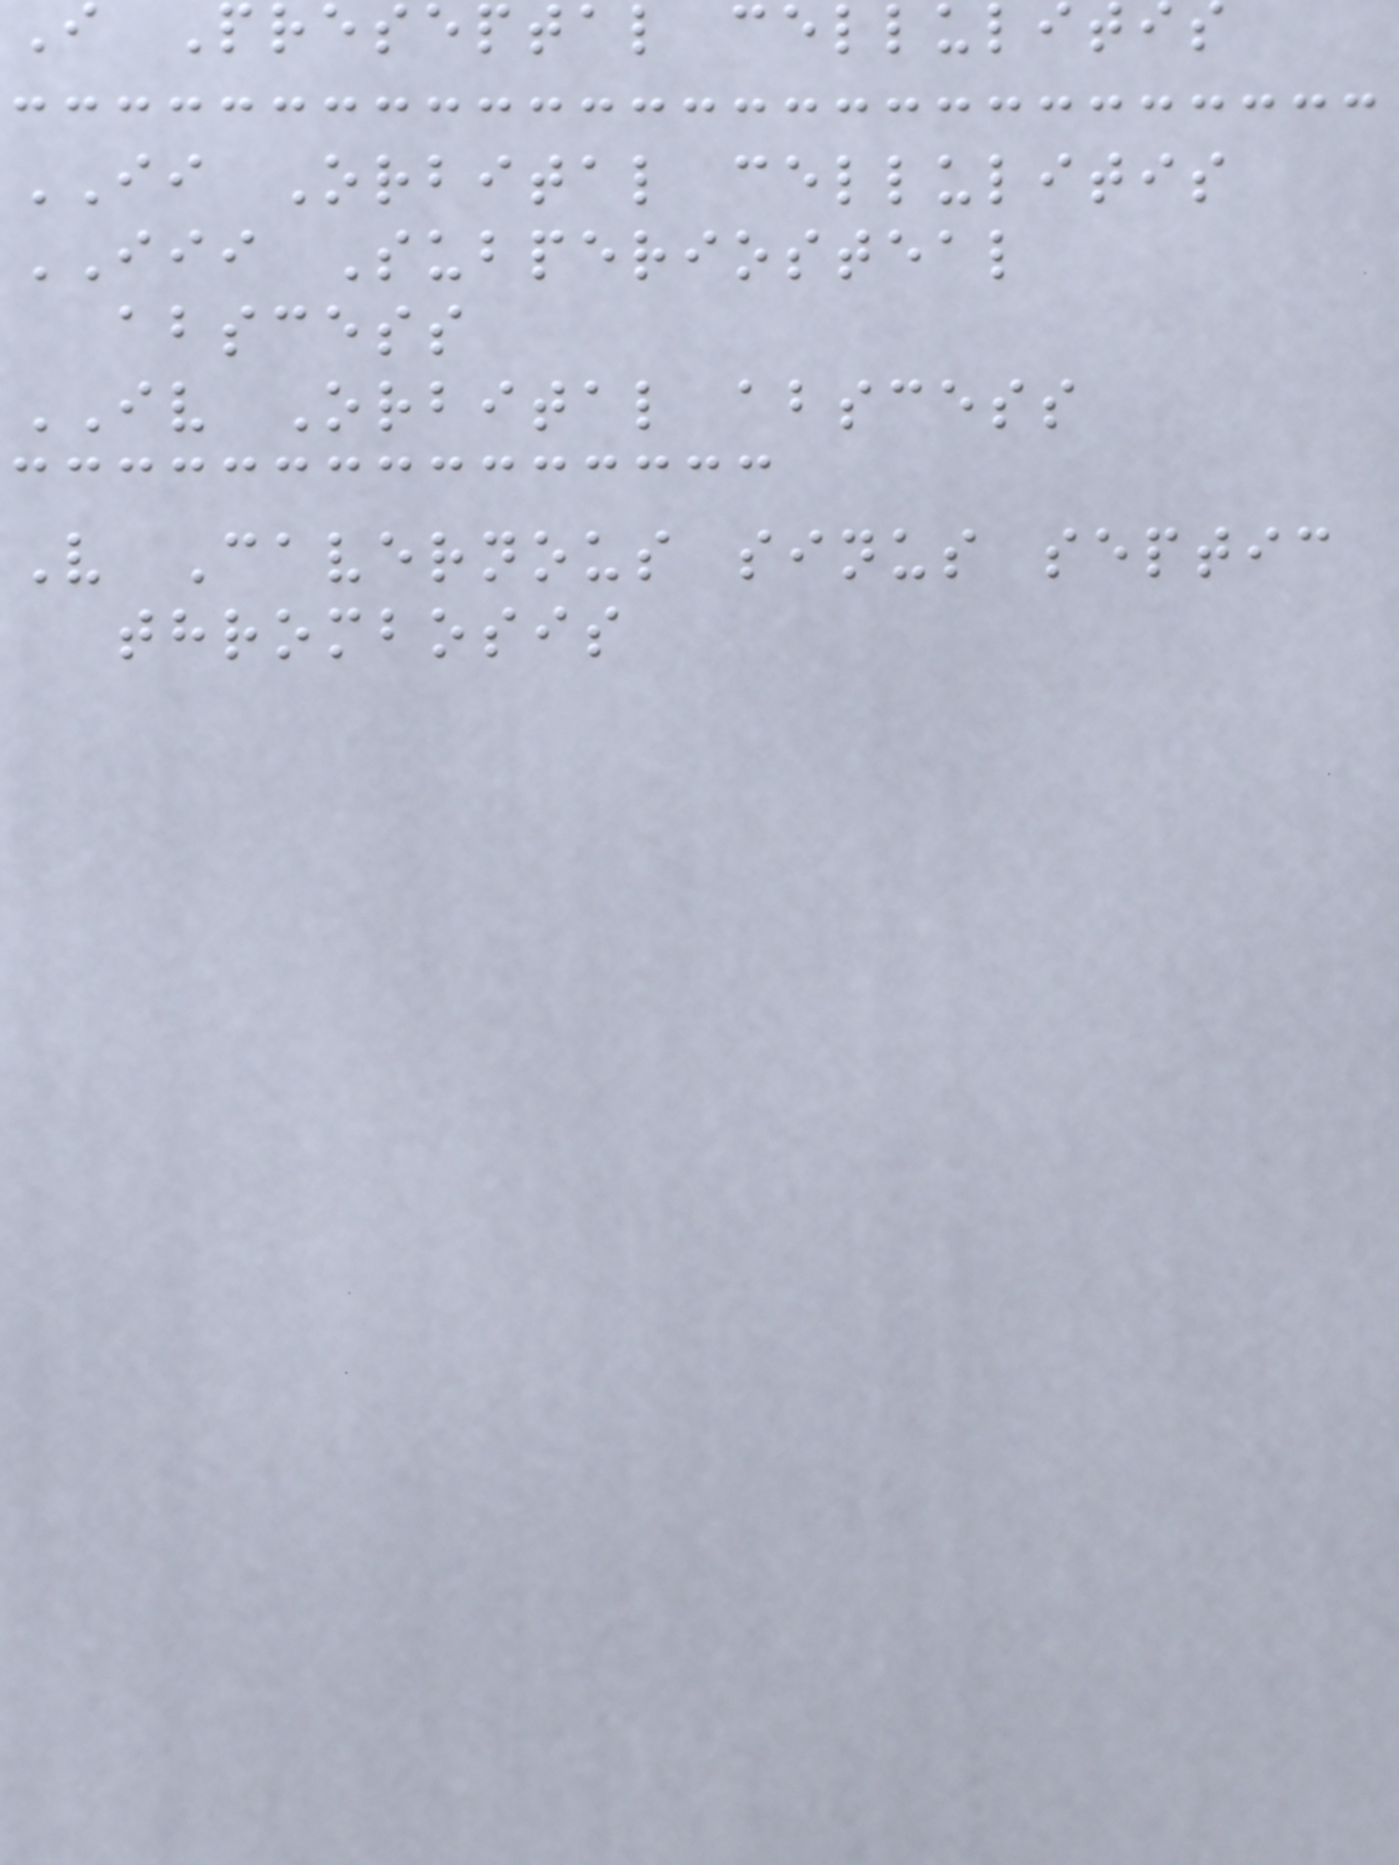I Preseptal cellulit
II Orbital cellulitis
III Subperiosteal
abscess
IV Orbital abscess
V Cavernous sinus septic
thrombosis
